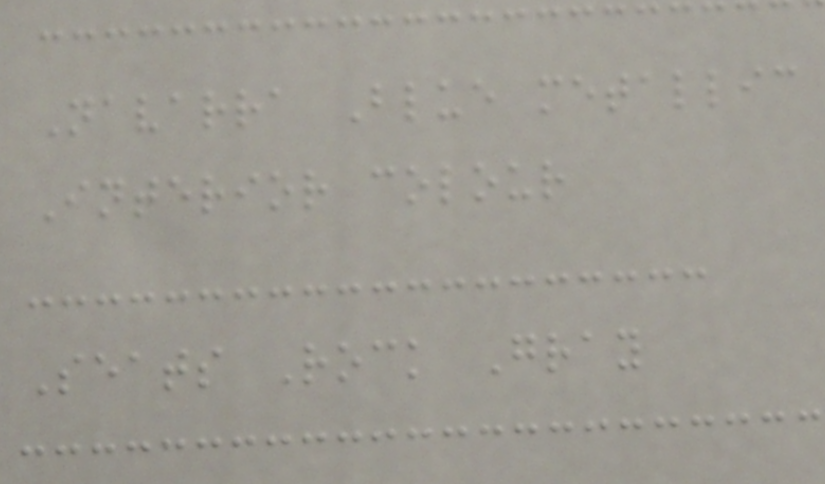Navarra Blue metallic
Interior colour
Seats Rock Gray
